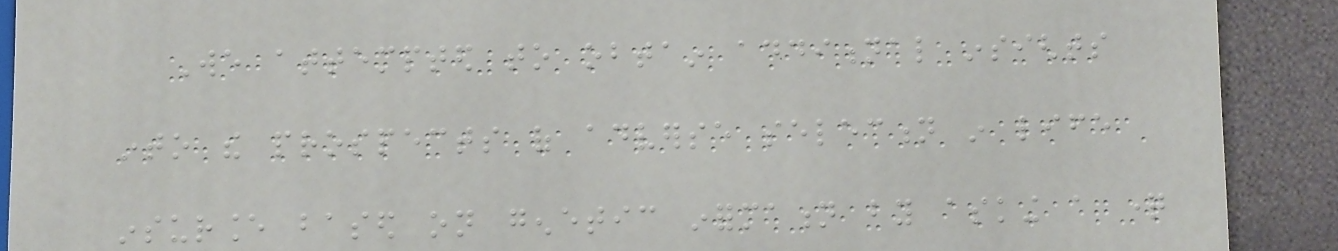We attempted to obtain additional insights
into the prospects of adverse selection in life
insurance based on genetic information by asking a question
